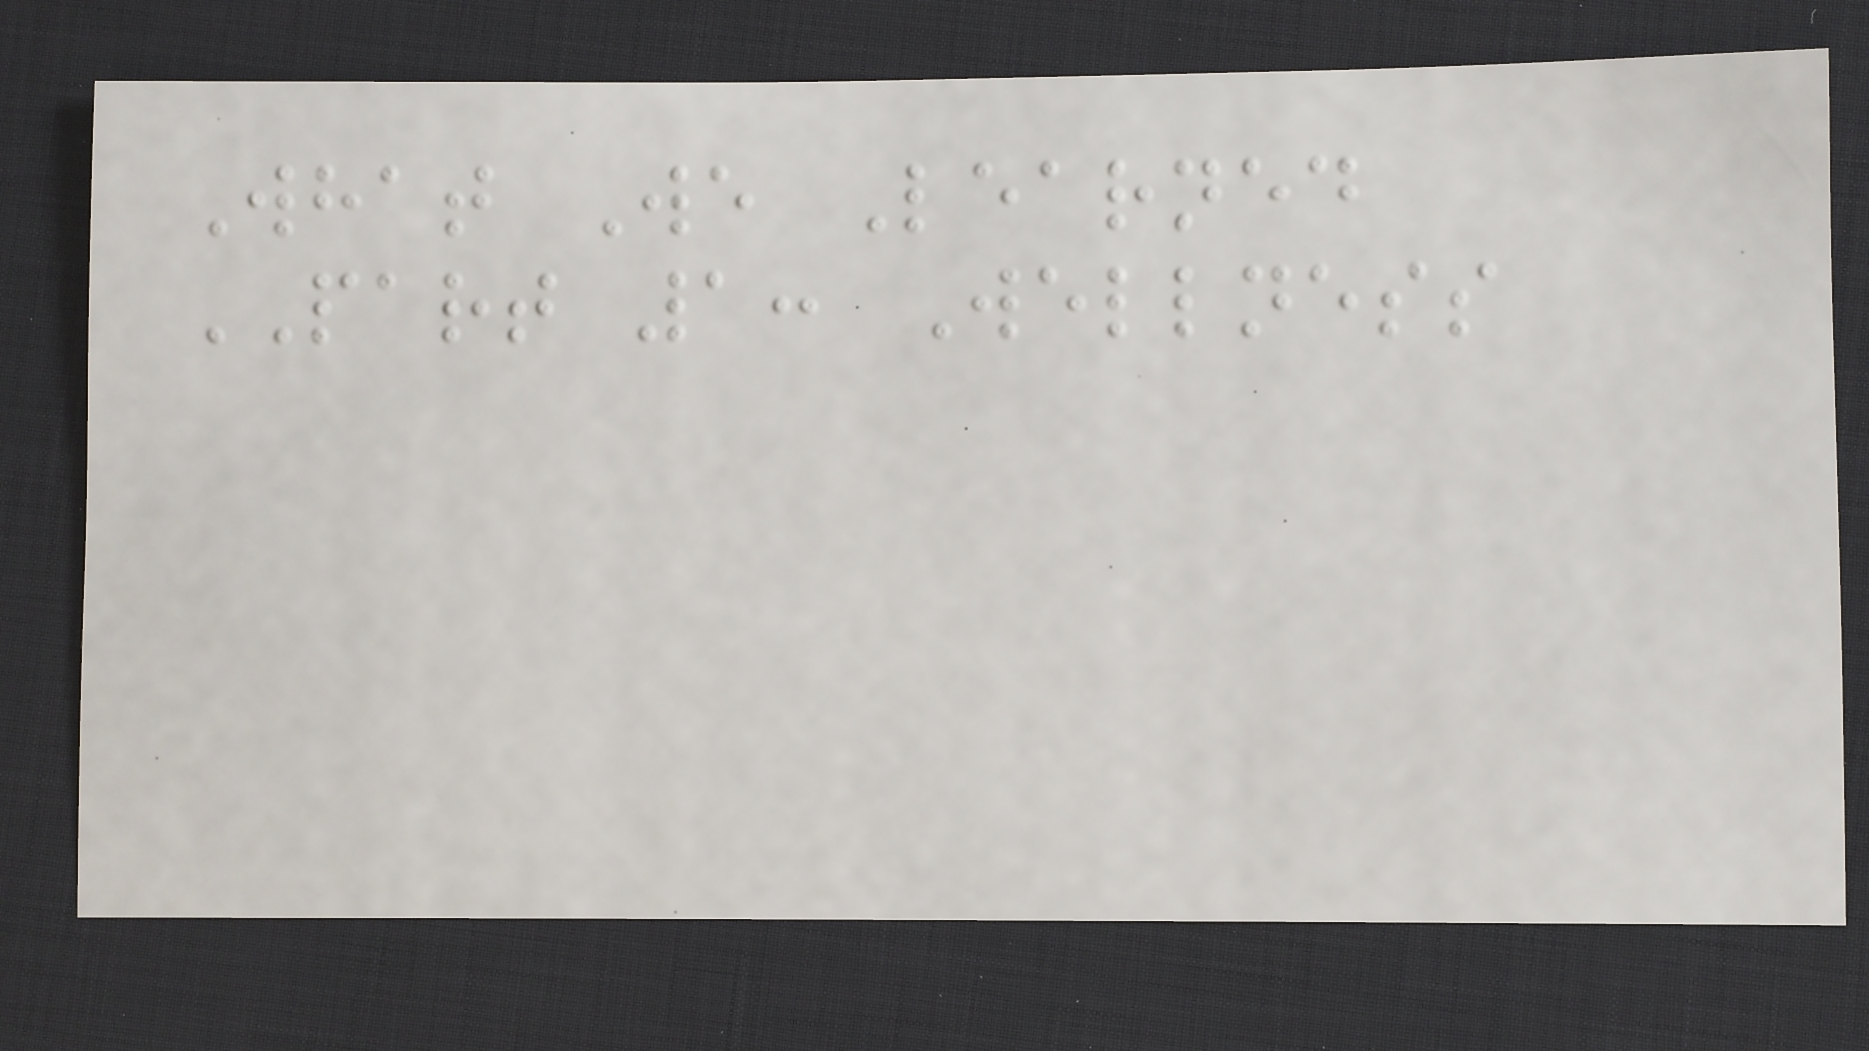What We Learned
PART 1: Wellness
